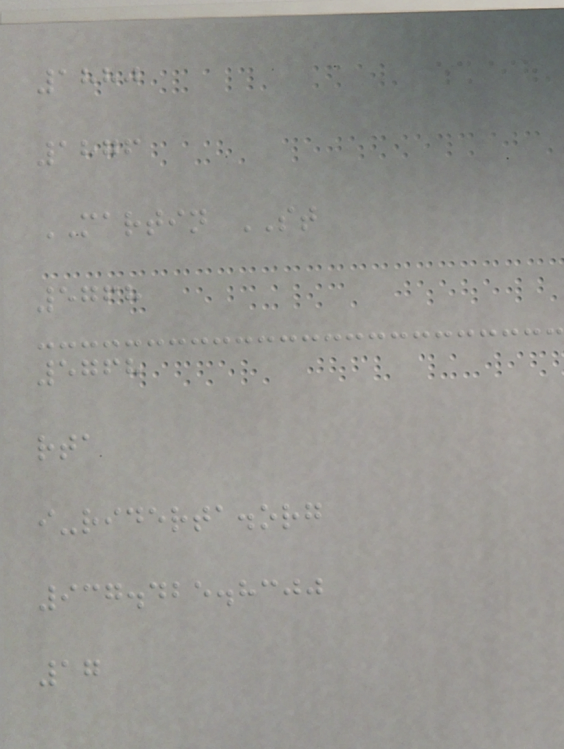1880
1876
MARTIN ST
5768
5768
rta
i-riderta.org
937.425.8300
17
